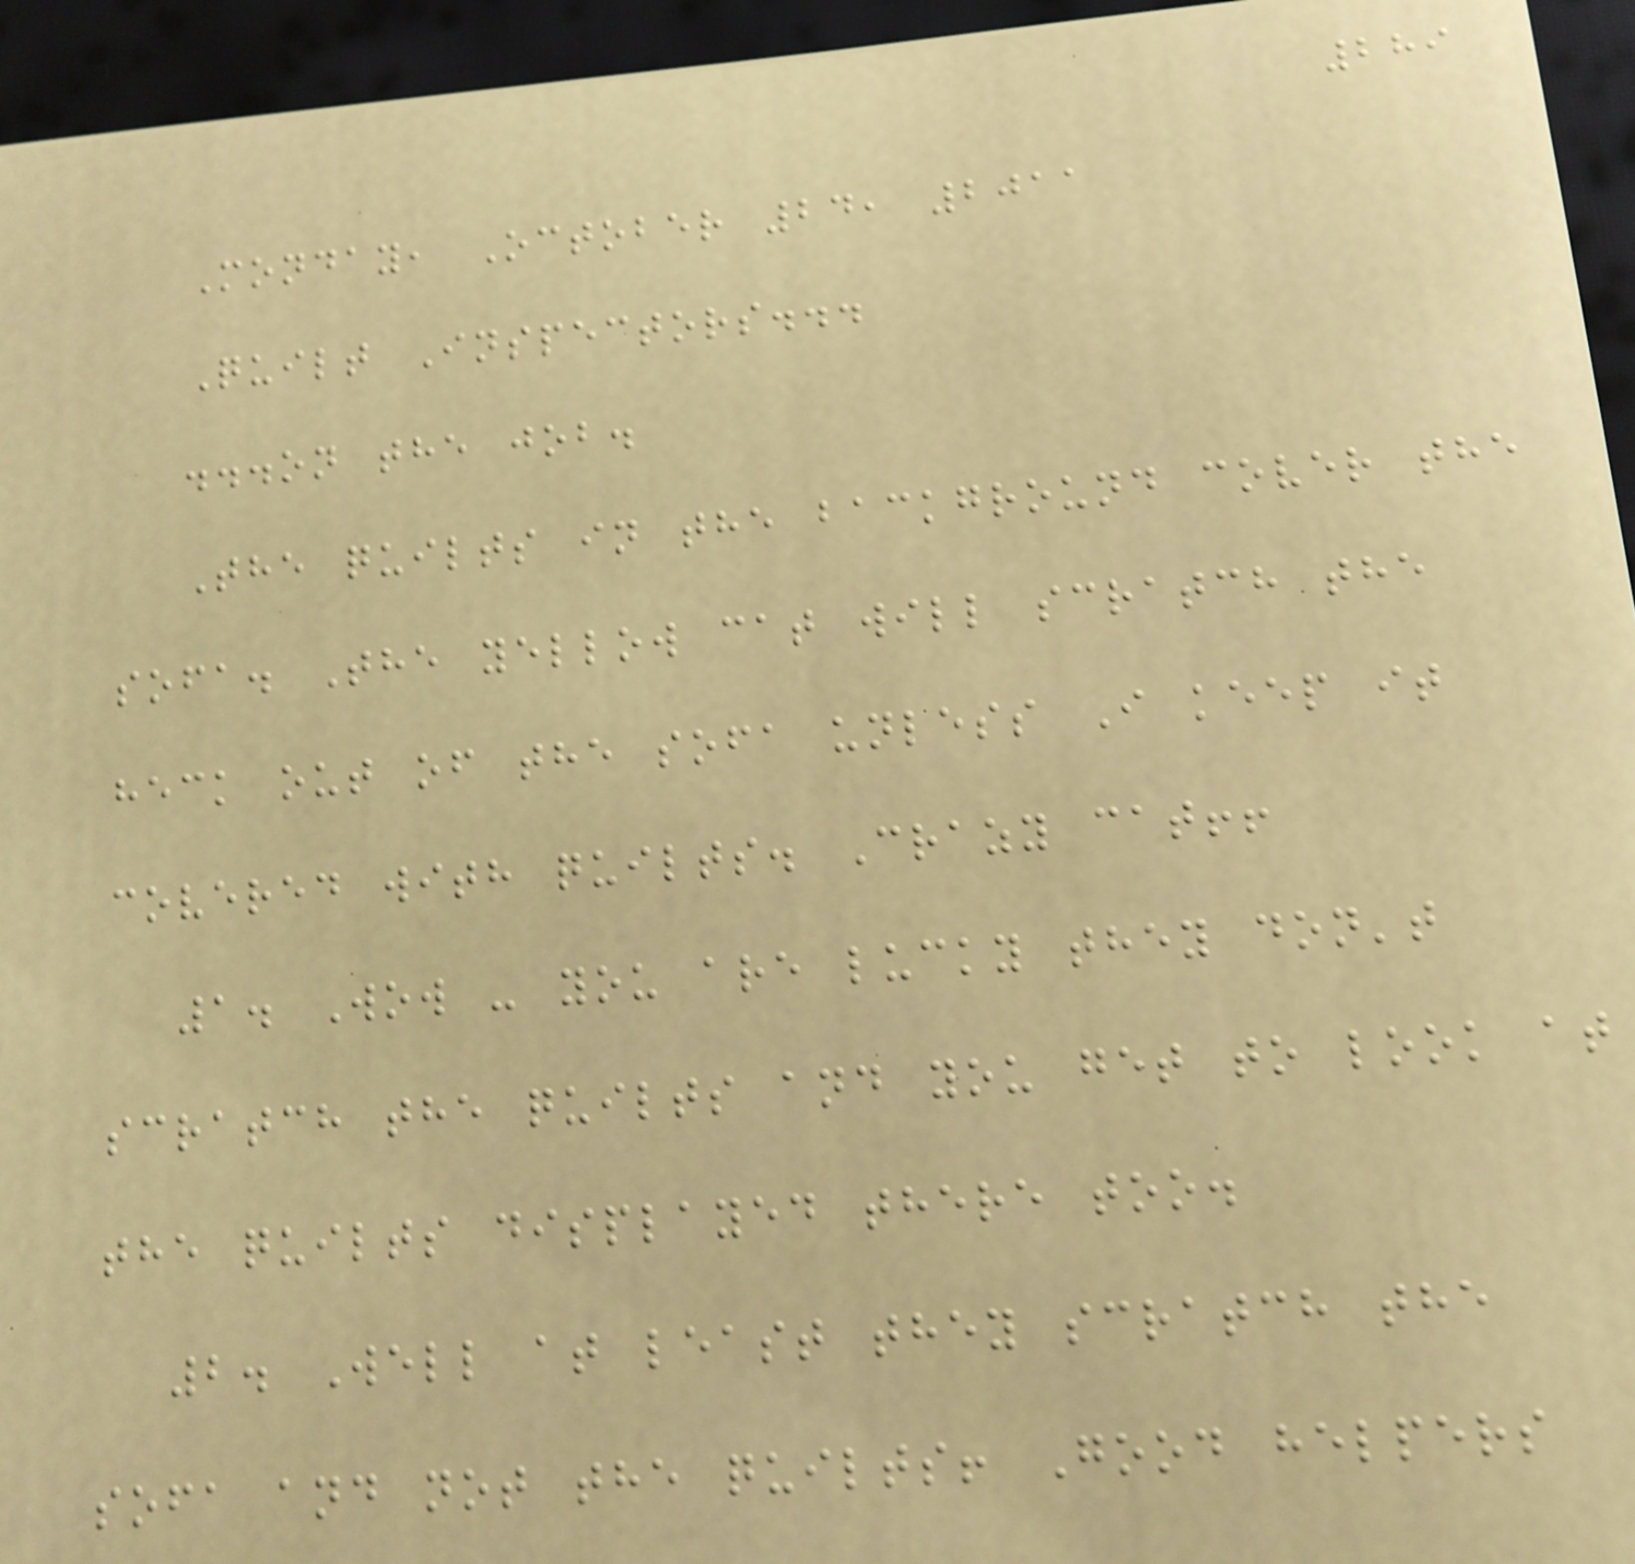289
Monday, October 24, 2011
Quilt Inspectors...
...on the job.
The quilts in the background cover the
sofa. The yellow cat will scratch the
heck out of the sofa unless I keep it
covered with quilts. Crazy cat!!
1. Wow - you are lucky they don't
scratch the quilts and you get to look at
the quilts displayed there too.
2. Well at least they scratch the
sofa and not the quilts! Good helpers
